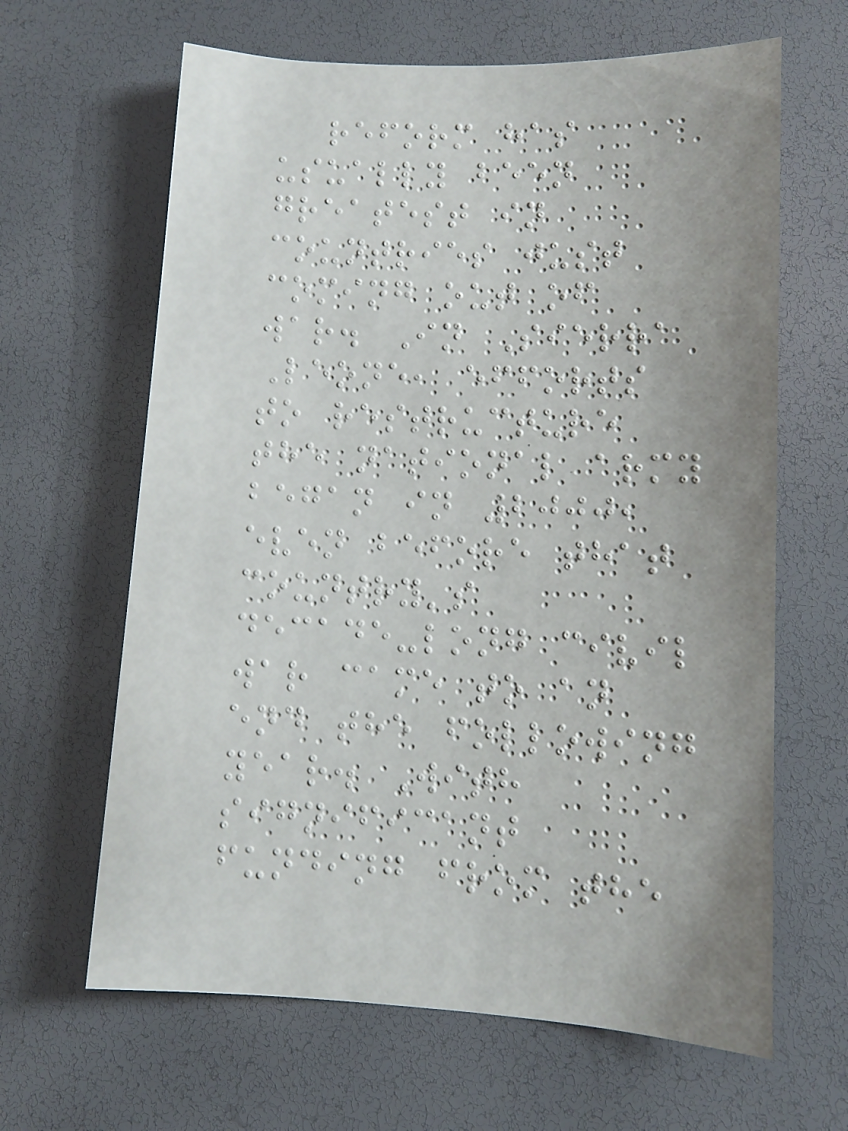reform has
usually been
greatest in
countries just
coming out of
war. In Sierra
Leone, efforts
to restructure
the national army
began in 2000,
even before that
country's
decade-long civil
war came to an
end the following
year. With
significant
funding from the
